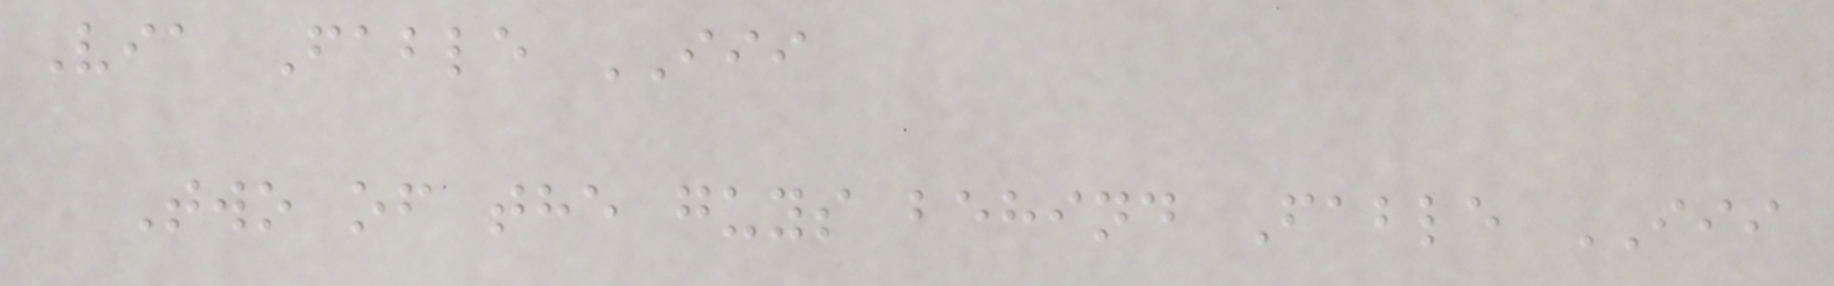Via Fable III
Two of the guys behind Fable III
